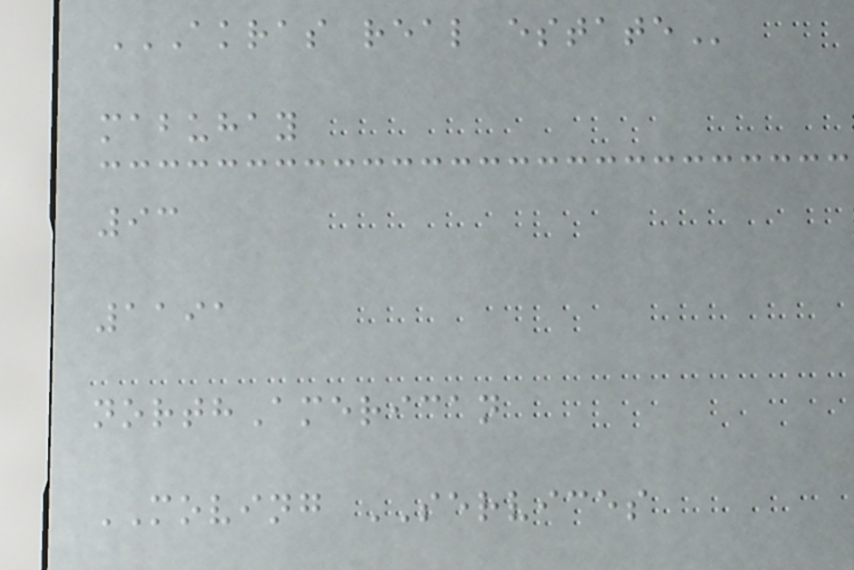AKRAS REAL ESTATE
mabuhay
93
1191
northAmerican
MOVING SERVICES
